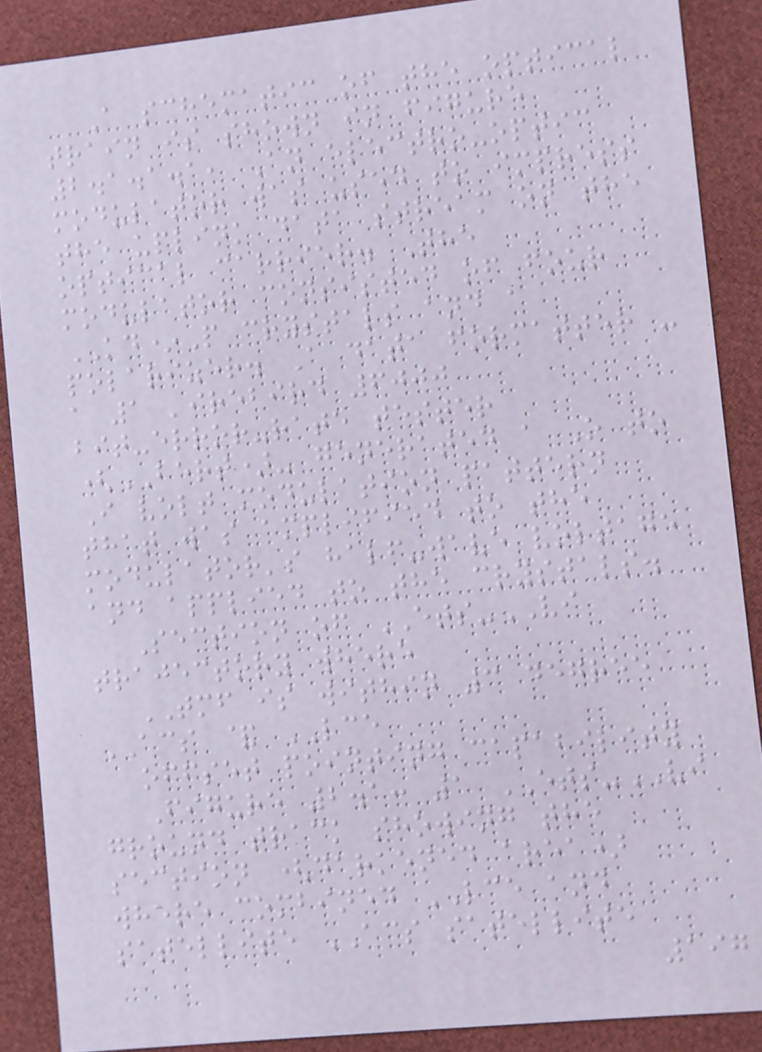A schematic of the optical
train is shown in figure
2.1.1.1, An electro-optic
modulator was used to impress
the uplink data stream on the
optical carrier. The
modulator consisted of four
KD*P crystals and a
polarizer. A data formatter -
a 1 'irebird 6000
bit-error-rate tester
(BERT)- generated a O to
I volt modulation pattern
that was amplified to the
modulator's half-wave voltage
and applied to the crystals.
Section of ETS-VI
trajectory where
TMF is within 3 degree
ACS & LCE
offset pointing capability
Figure 2.1: 1 ETS-VI
ground track showing the
section (darkened area)
where combined LCE and
satellite ACS satellite
197
